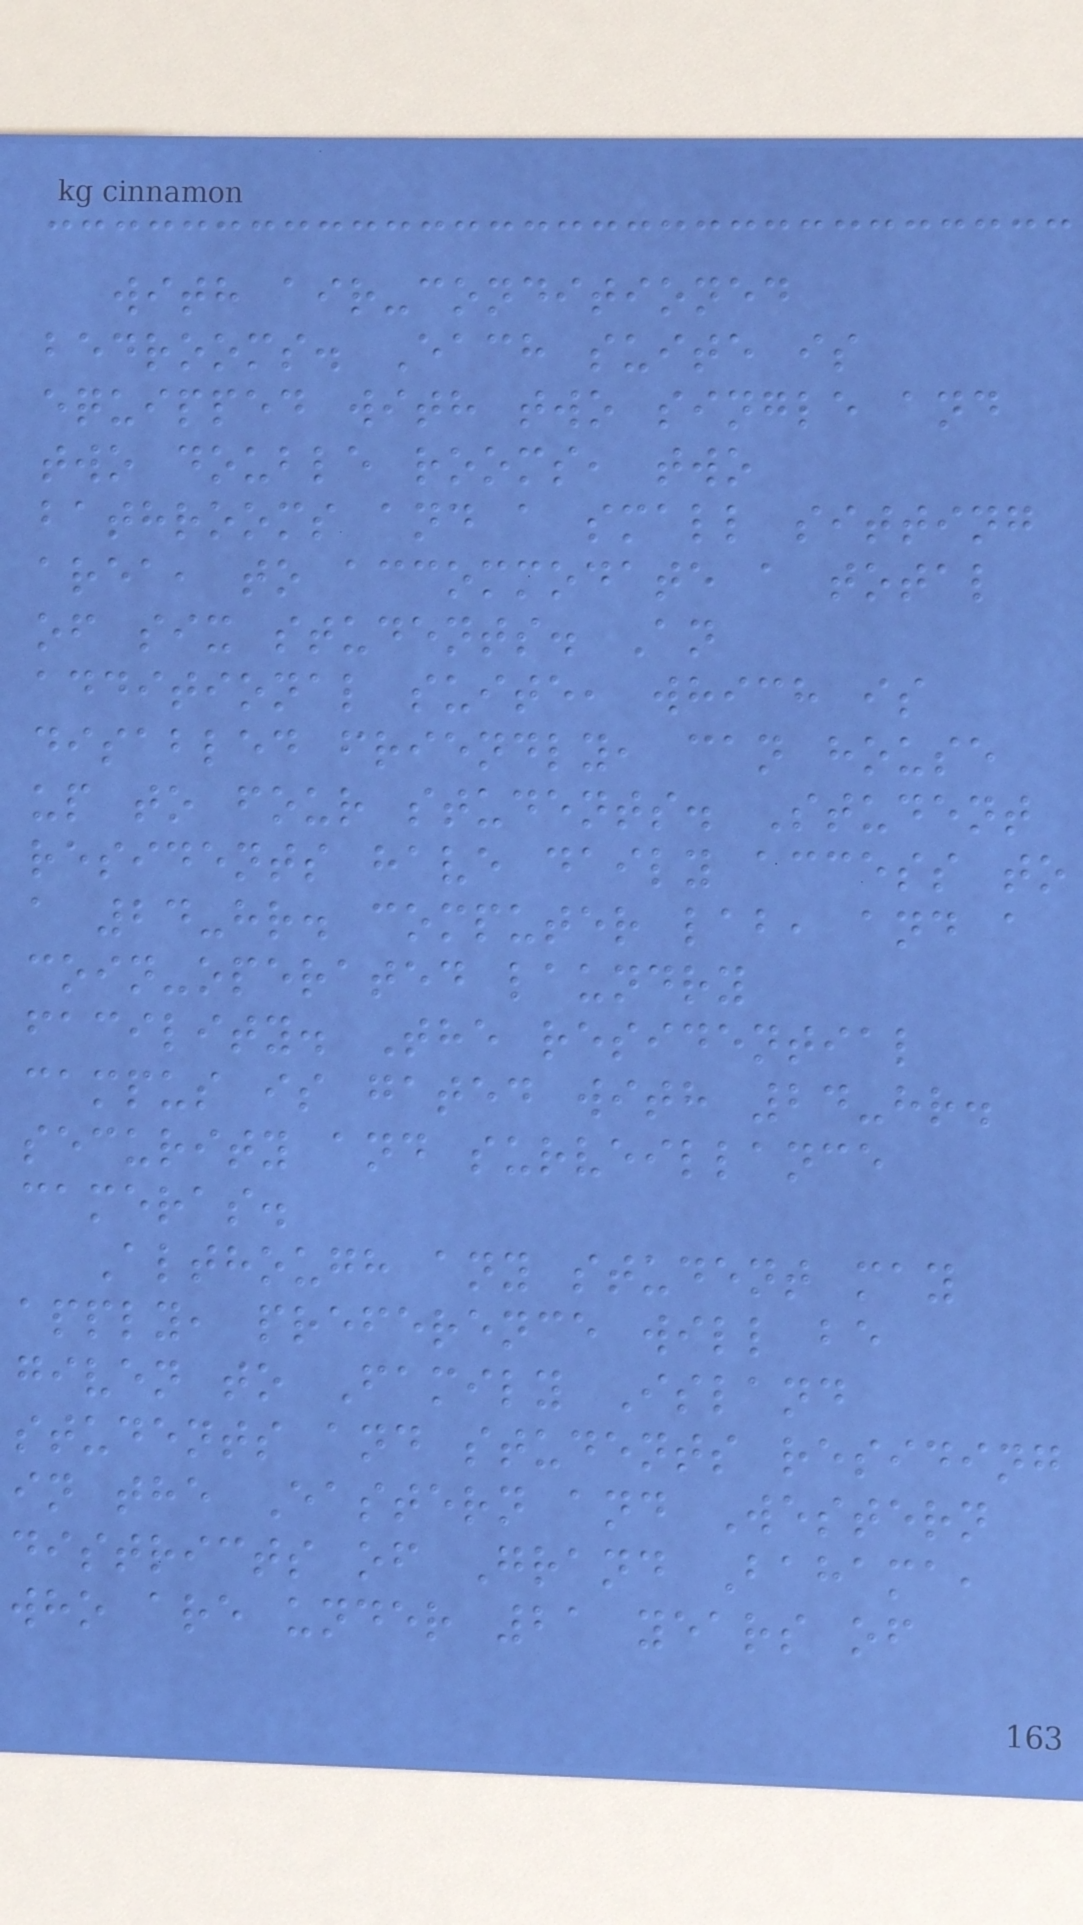with air-conditioned
bedrooms. Each suite is
equipped with two single and
two double rooms, two
bathrooms and a small sitting
area, to accommodate a total
of six students. An
additional suite, which is
disabled friendly, can house
up to four students. Student
residents have daily access to
a 24-hr. computer lab, and a
coin-operated laundry
facility. The residential
campus is gated with 24-hr.
security and surveillance
cameras.
Although any student may
apply, preference will be
given to Family Island
students and students residing
in the Eastern and Western
districts of Grand Bahama,
who are under 21 years of
